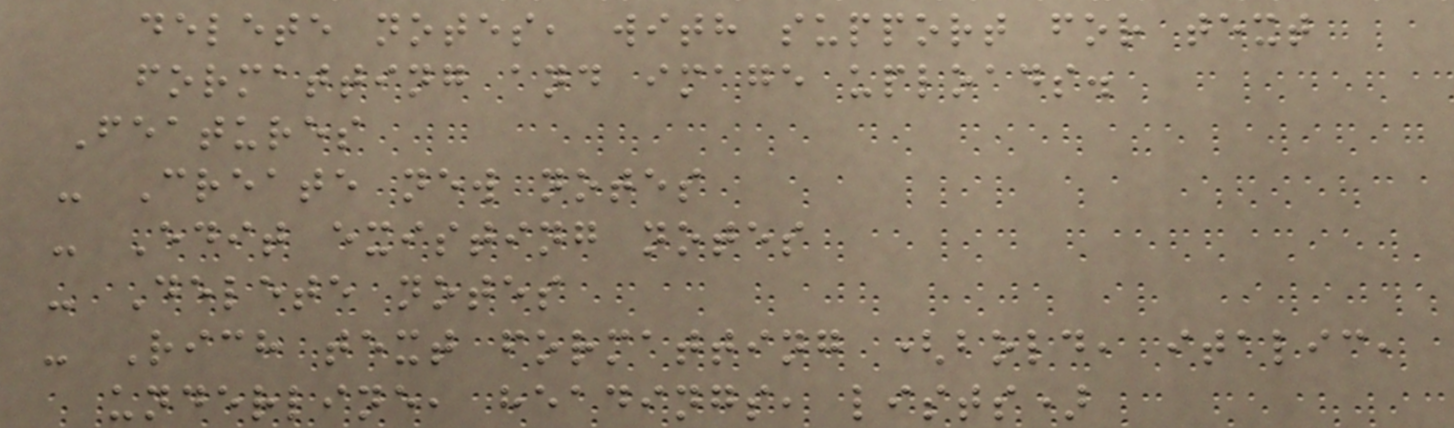delete notes, with support for text
formatting and image uploads.
Features
- Create new notes
- Edit existing notes
- Delete notes
- Rich text formatting (bold, italic,
underline, headings, lists)
